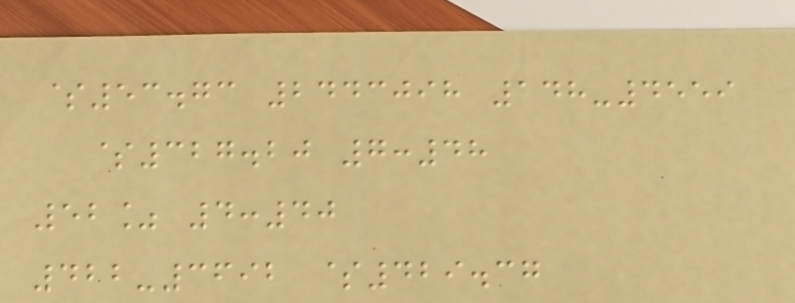$53.73 2443098 148-4559
$327.20 7:48
52% 4:40
422-3692 $429.37
